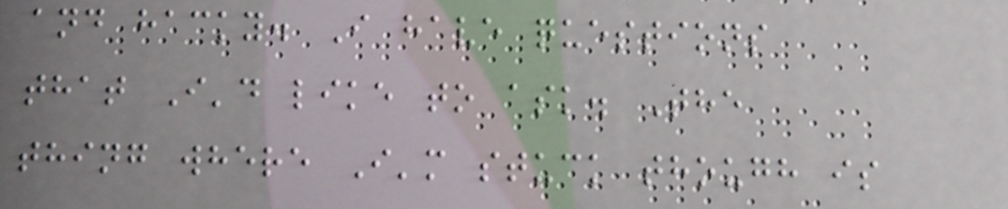and hacky. I have questions
that I'd like to ask. The
thing where I'm stuck though is
